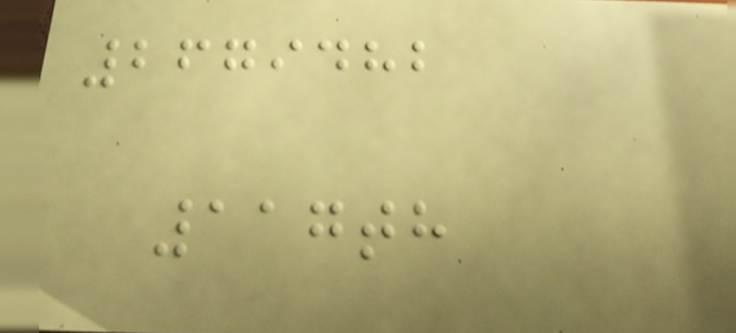2679482
117th
